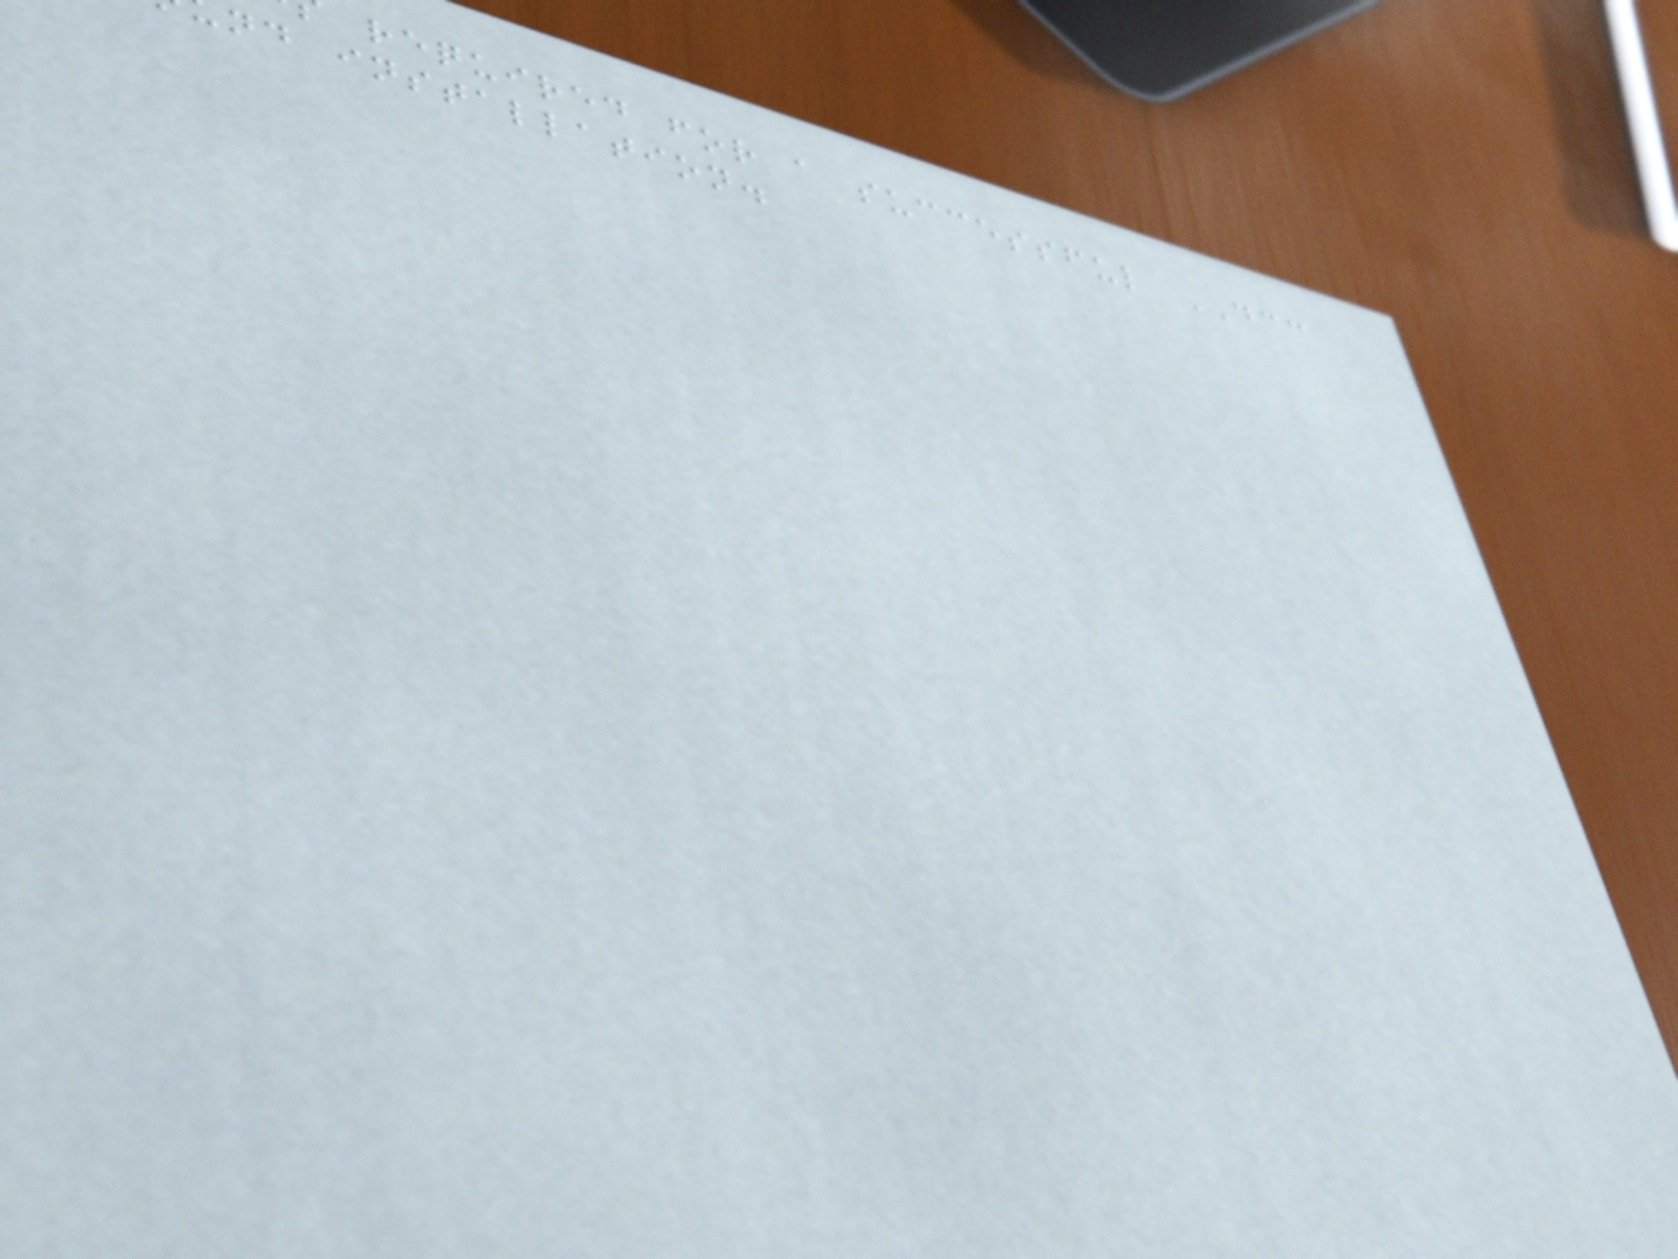required for a successful DCC
nd installation.
